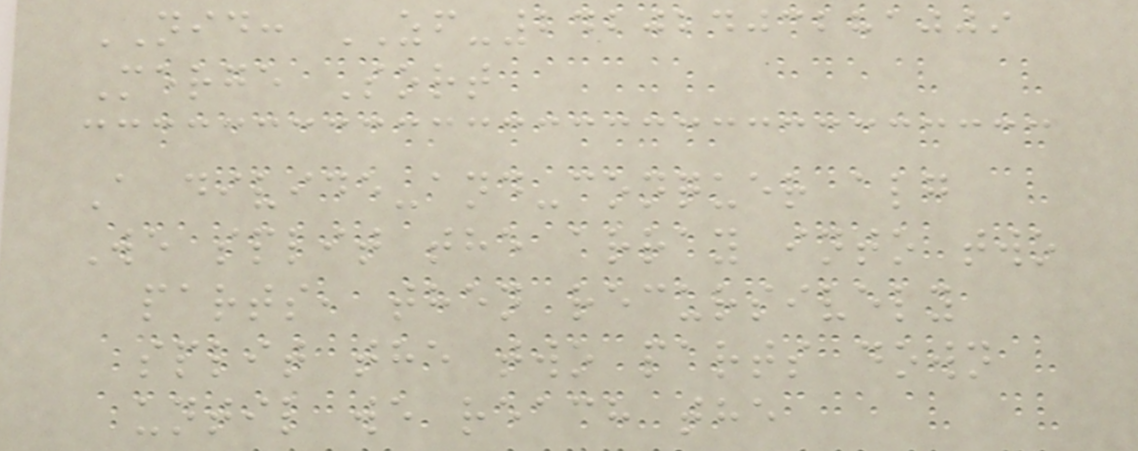NID: ZF-24202403281009
Merge Sort
A divide-and-conquer alg
We split the array into two
parts, then recursively
split the two parts down
until we reach the
